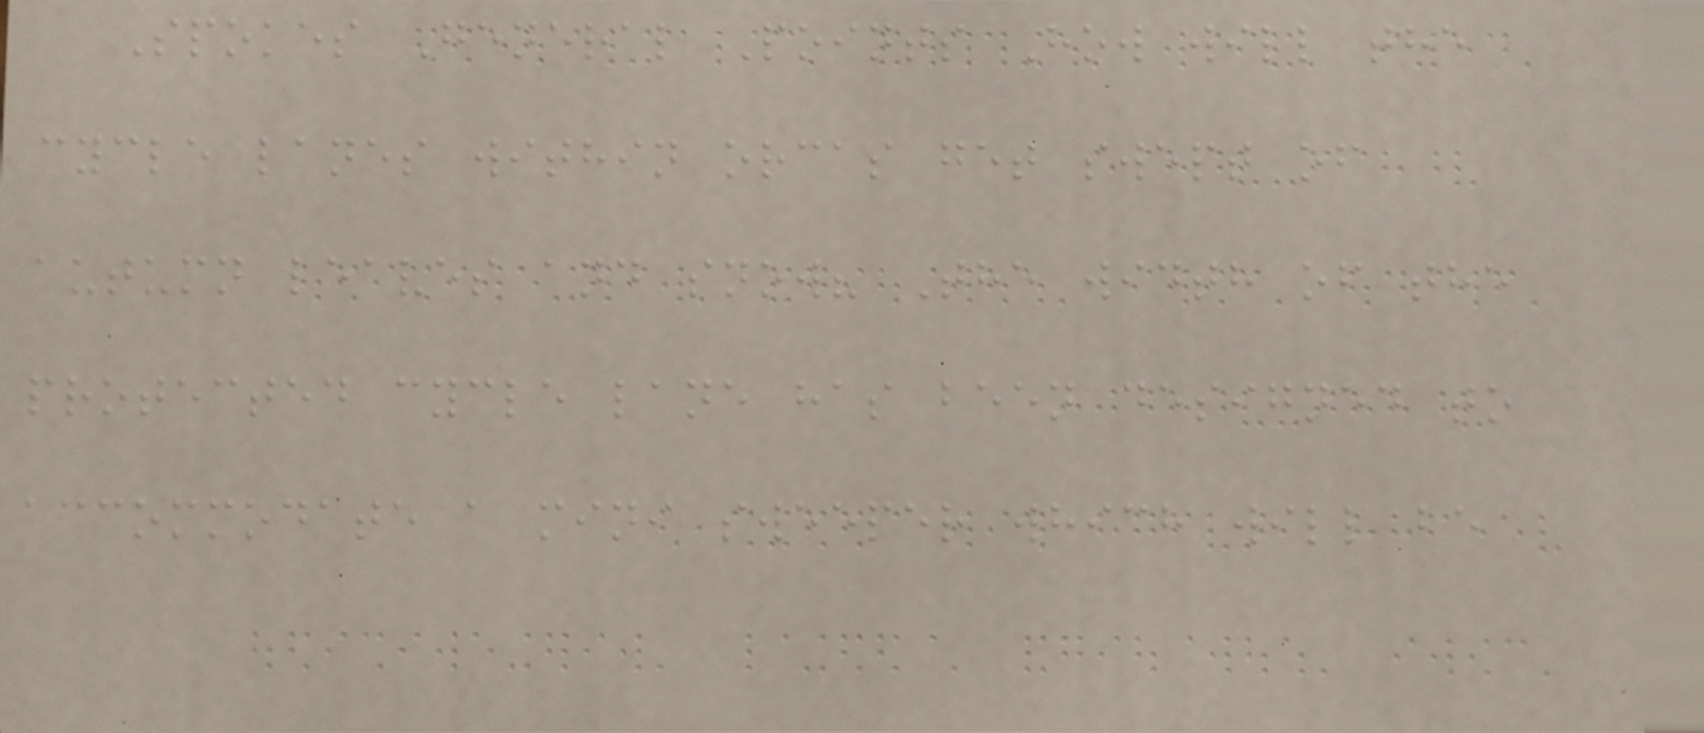Spokes General Points How will the
cycle lanes within orcas get swept of
autumn leaves and snow? The width of the
protected cycle lane has been designed to
accommodate a mini sweeper which will be
